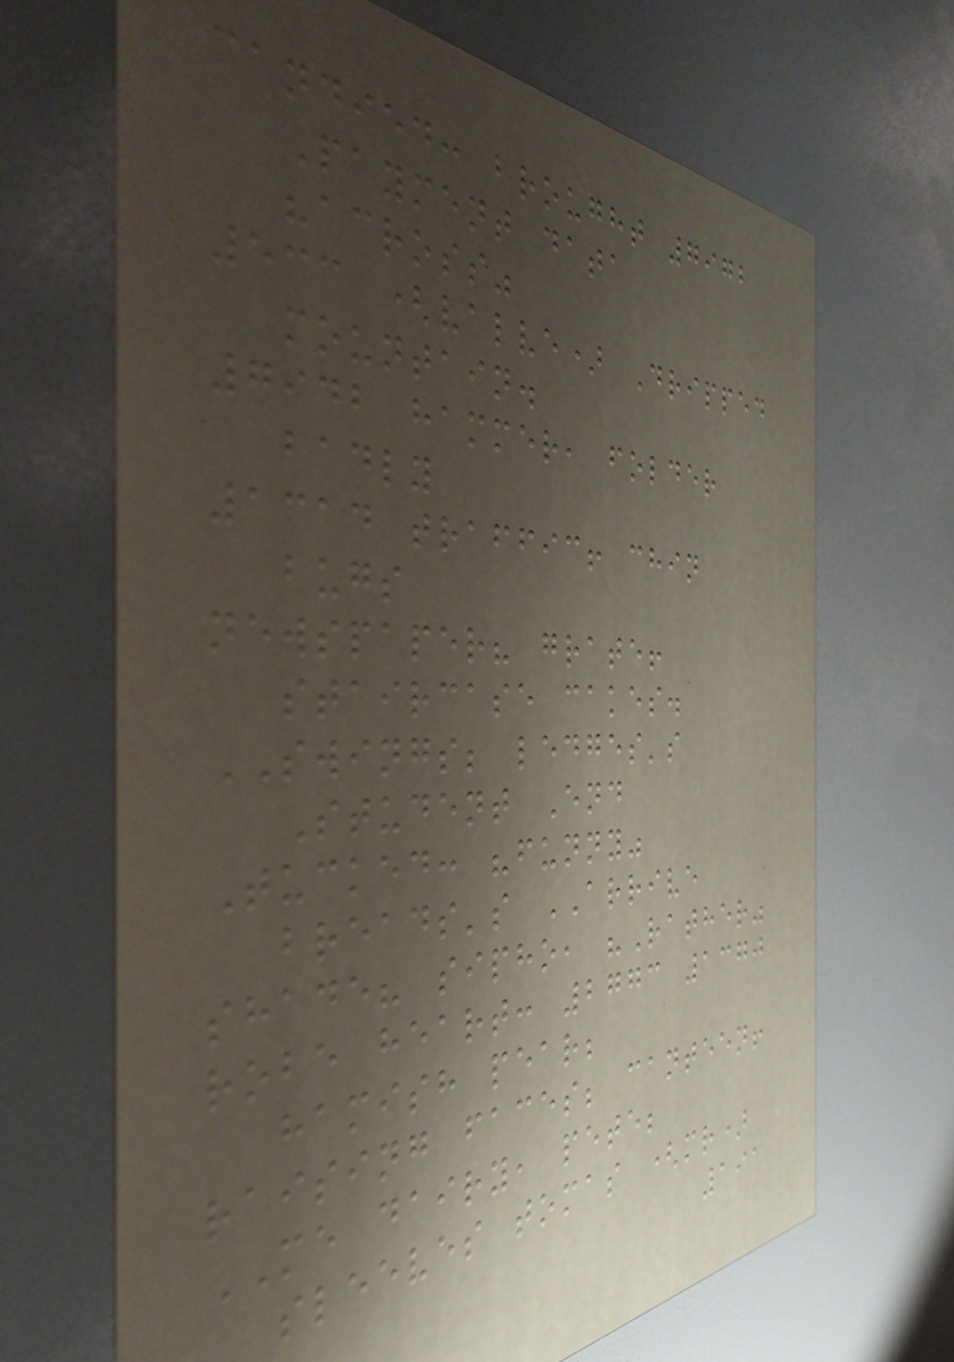candied: brought 7972
Payment data
"across"
533 (valve) Dripped
mountain.
7942 hammer, folder
badly
1314 traffic! chin
bugs
newspaper? grate!
staircase cakes.
SWINGS; ledges's
Student End
Tucked: "funny"
breads's ARRIVE
shade? sipho, "Rather"
robe heart: 2773 1370
hamish pear;
raising faces; canteen!
ME dairy, pete;
sleeves tomas (mr)
191
